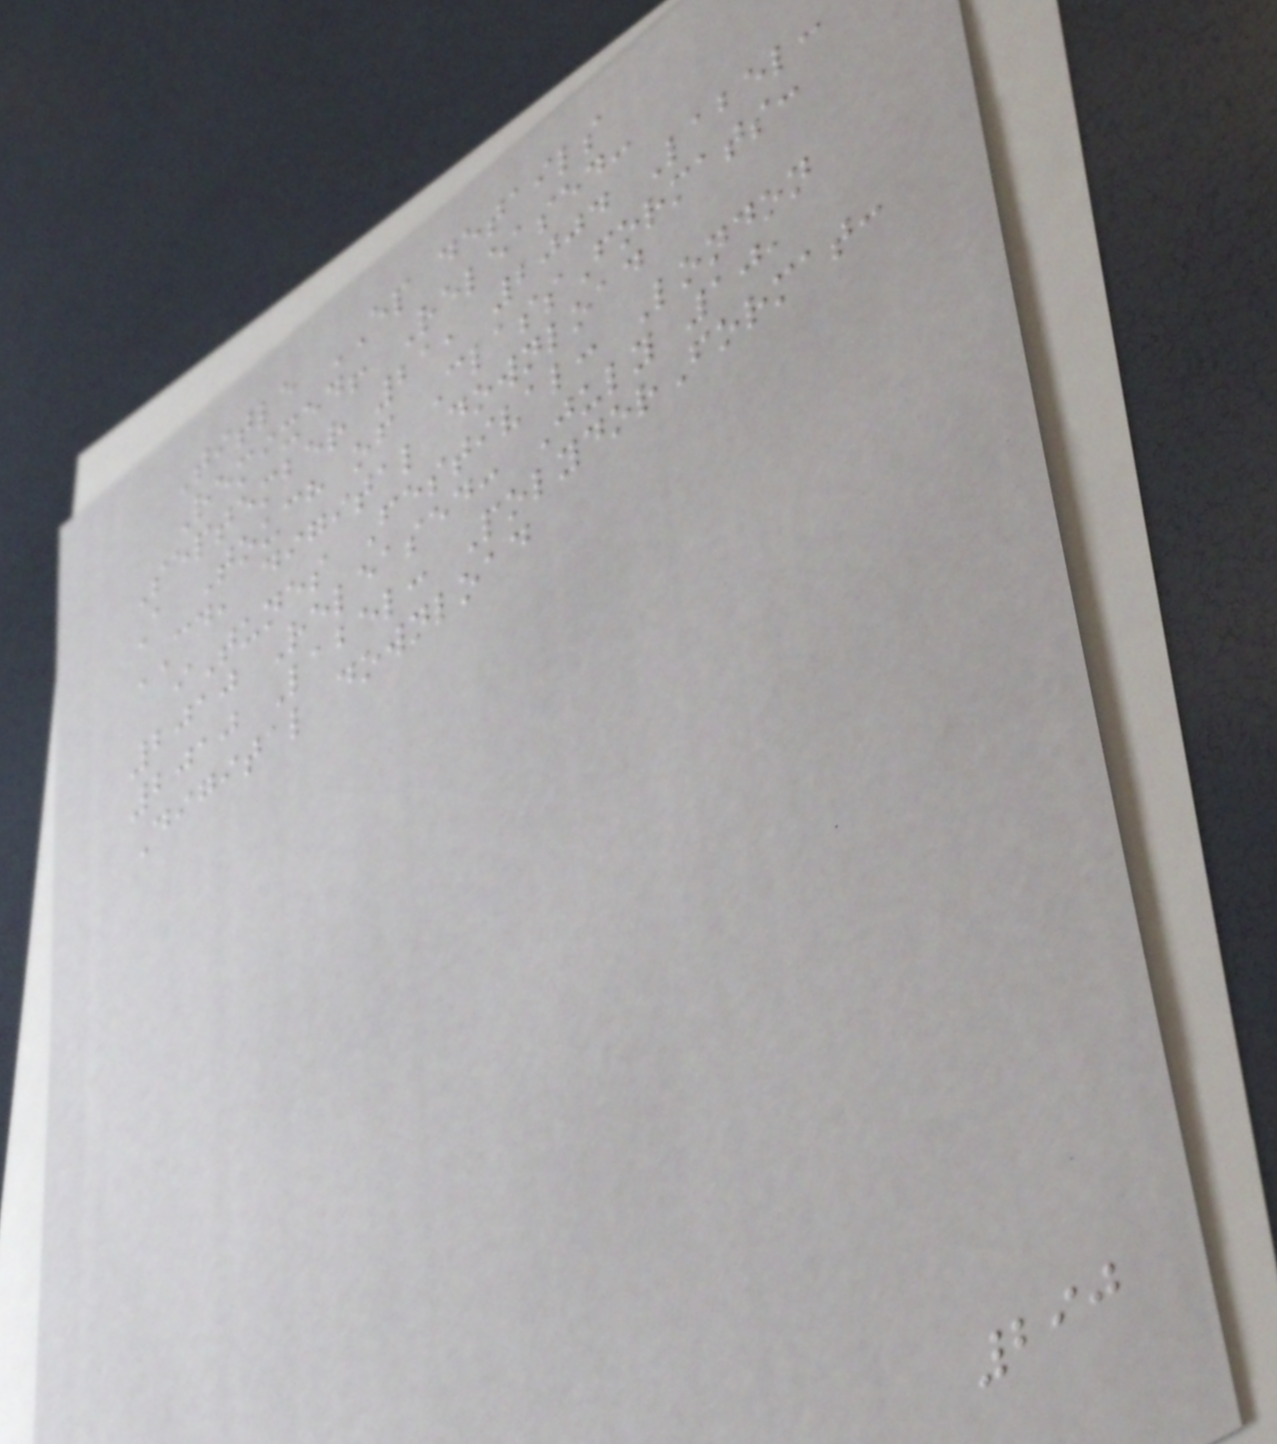Title EP details
Remixed! Released:
September 21, 2004 Label:
A Touch of ClassFormats:
CD, digital download
iTunes Festival: London
2010 Released: July 10,
2010 Label: PolydorFormat:
Digital download
290
